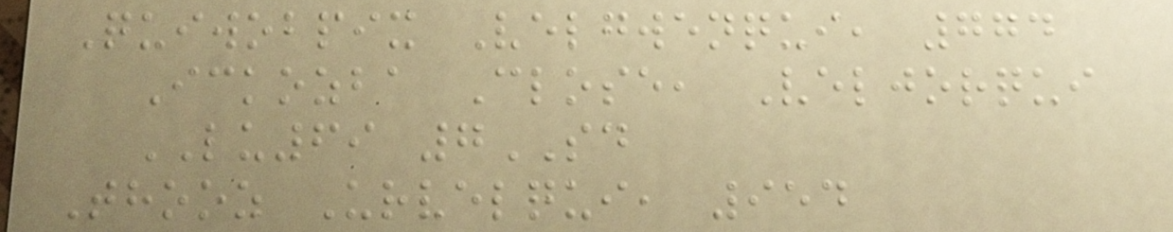Quiwobpix Velgwenqui, 774
Ickozba Close, Veljorqui
LU69 7SD
Thooz Urvelqui, 954
